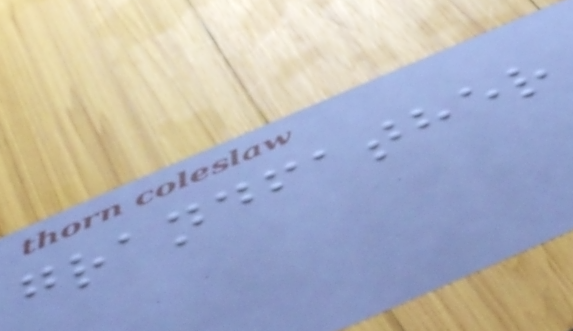grandfather
